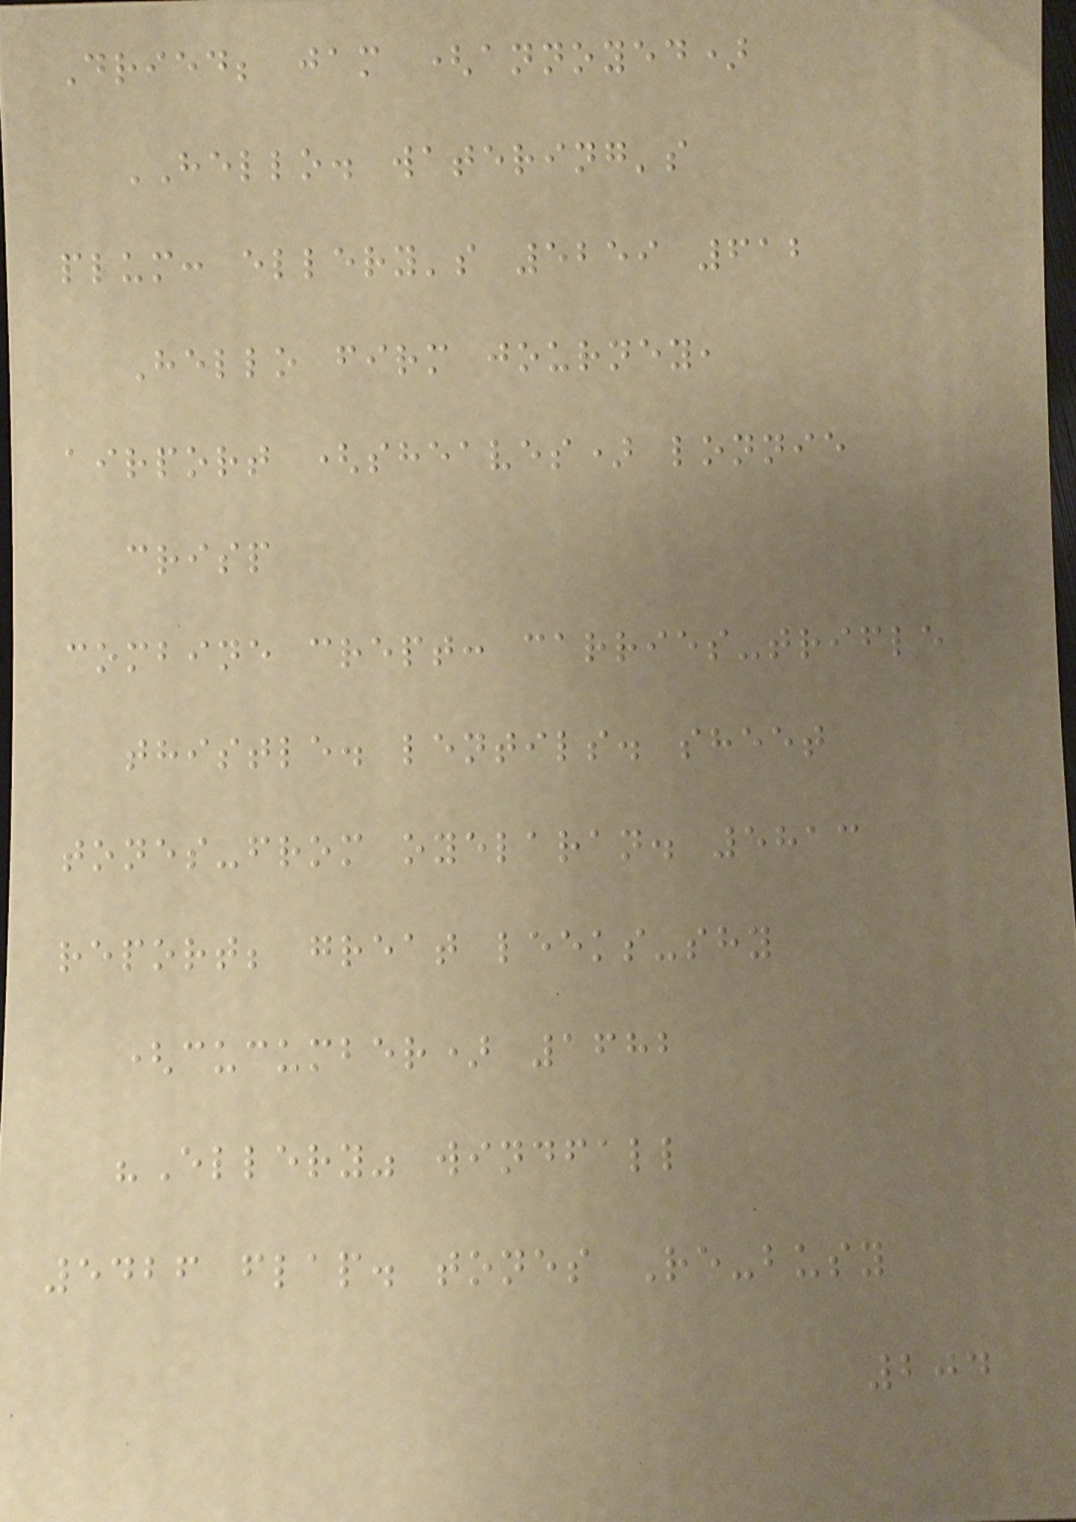Dried; jam (annoyed)
HELLO. watering's
plum: ellery's 5259 612
Hello firm journey,
airport (sheaves) lonnie
crisp
combine crept: carries-trifle
thistle. lentils. sheet
tones-from oyelaran. 5813
report; great leeks-shy
(cucumber) 1682
"Ellery" windfall
5426 flap. tones Re-busy
204
